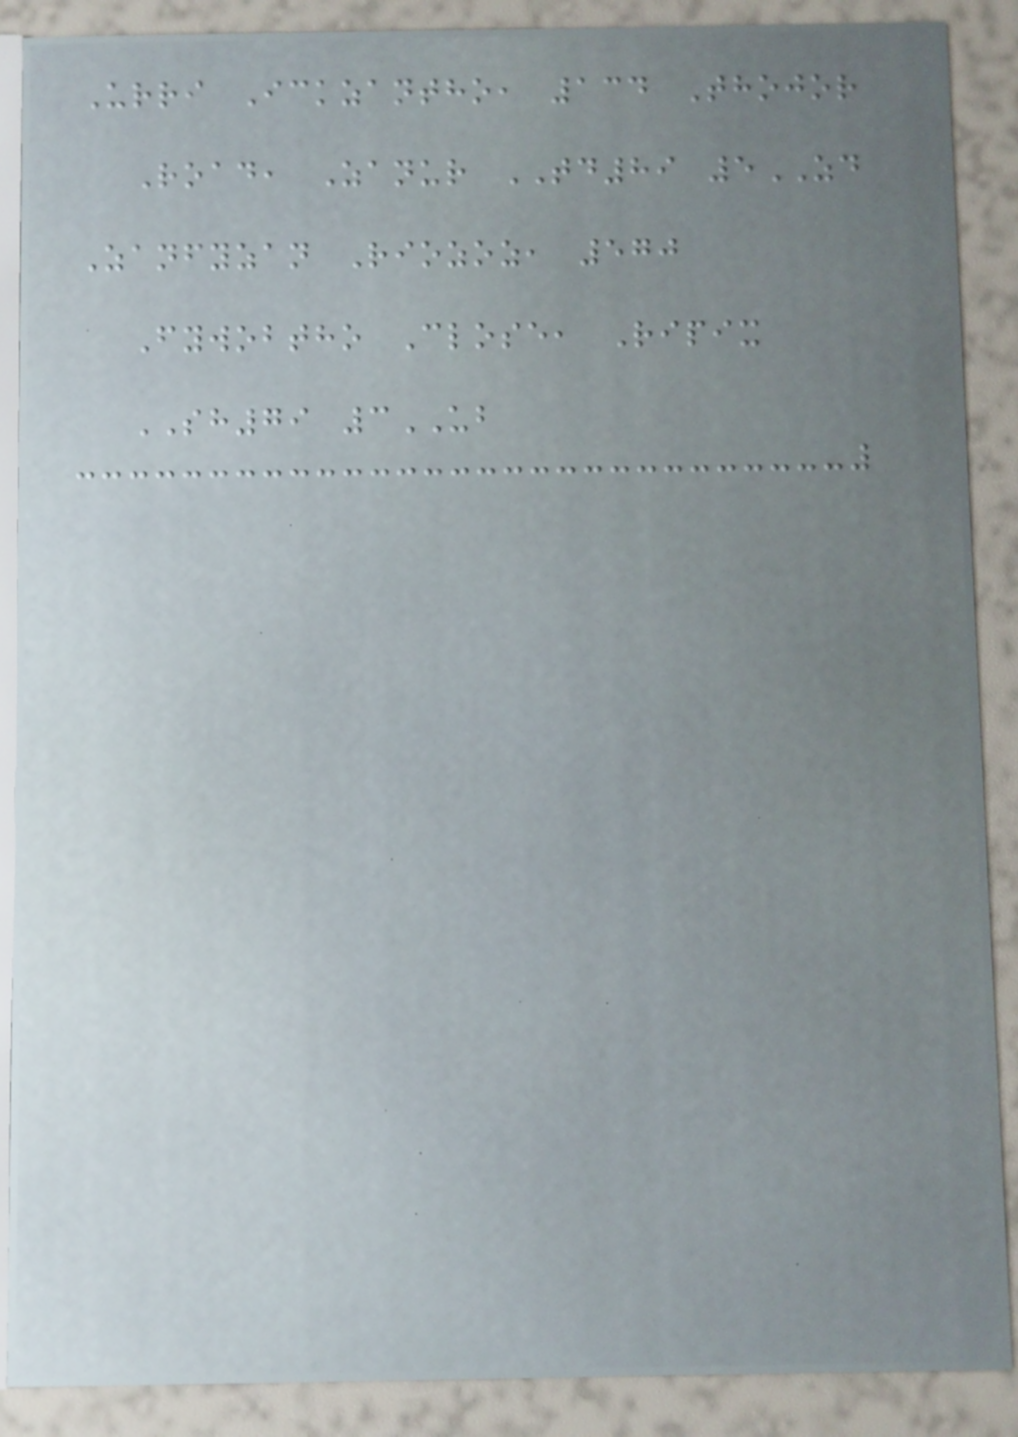Urri Ickzantho, 134 Thojor
Road, Zanur TD89 5ZD
Zanfyzan Riozoz, 570
Fywobtho Close, Ripix
SH79 3UB
